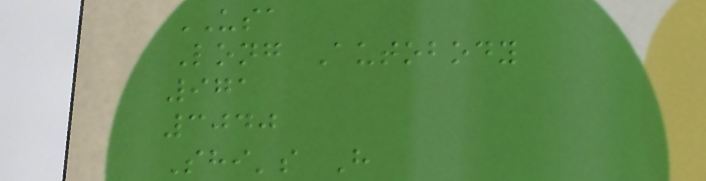USA
Long Autobody
971
3040
Shi's H
